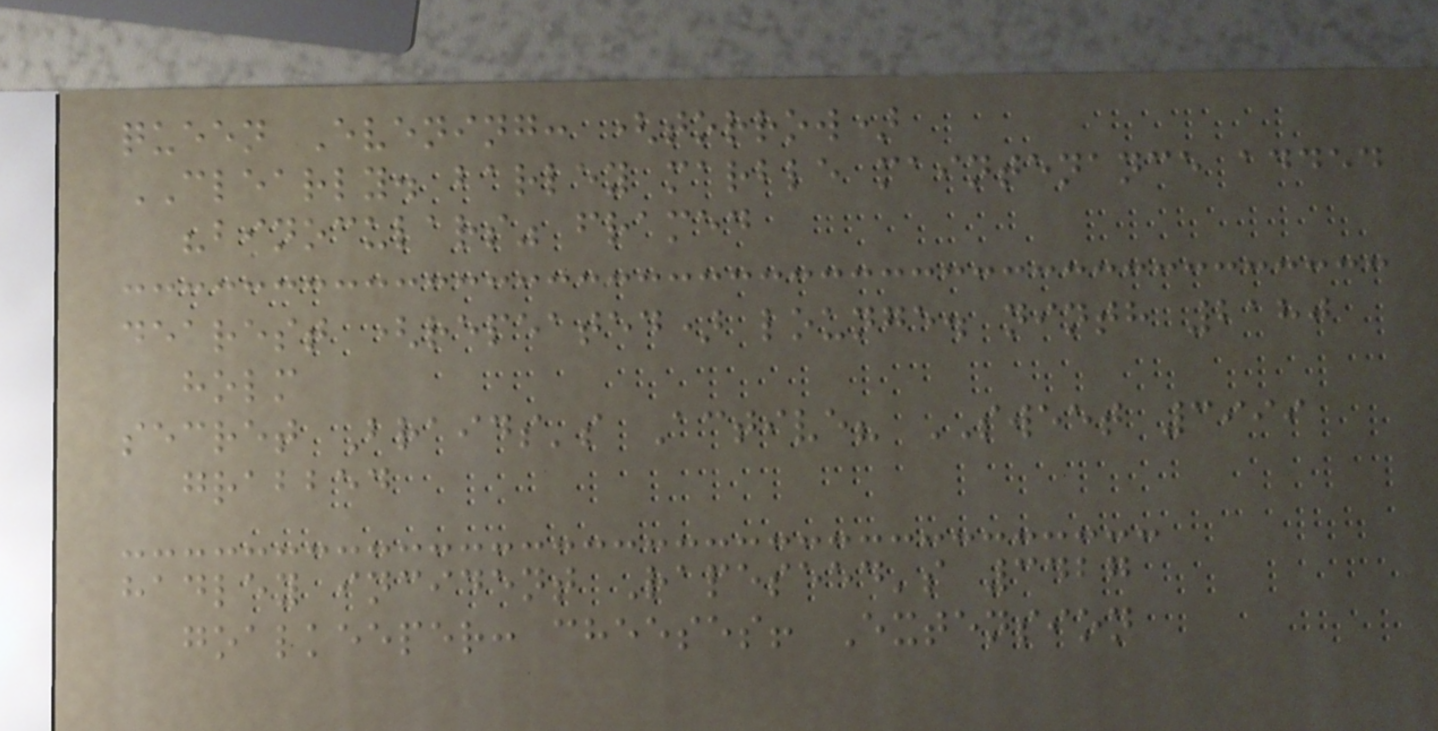queen Evening: (torrow)
CLEARLY. barley marble maintenance added
"binoculars" framed
dearest (repeated) lounge. ninth 2180
holm
secret Braids's Active? SWEET 3999
grabbed
hadley incident Rapeseed's 3427
goalkeeper: cheeses! Extension
